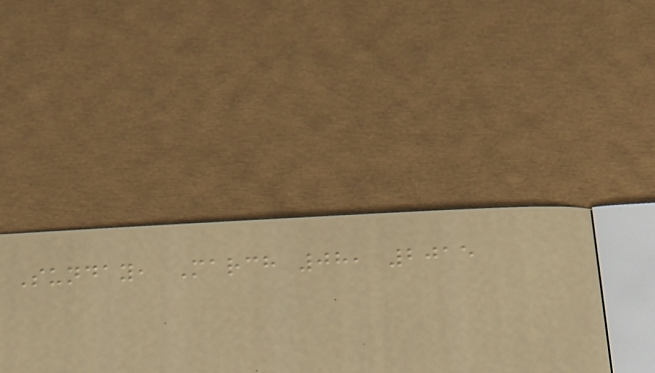Sunday, March 08, 2015
